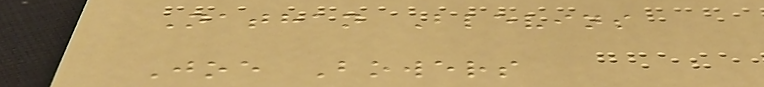Nathan Blevins
Joe Bowers
